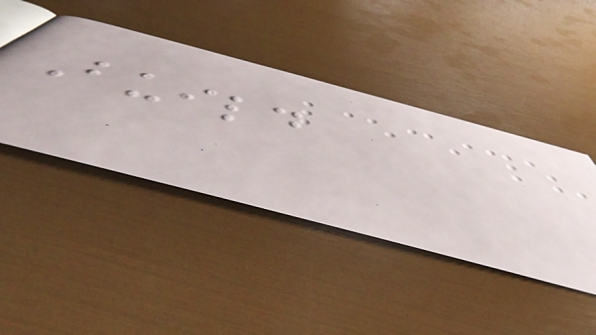Build
